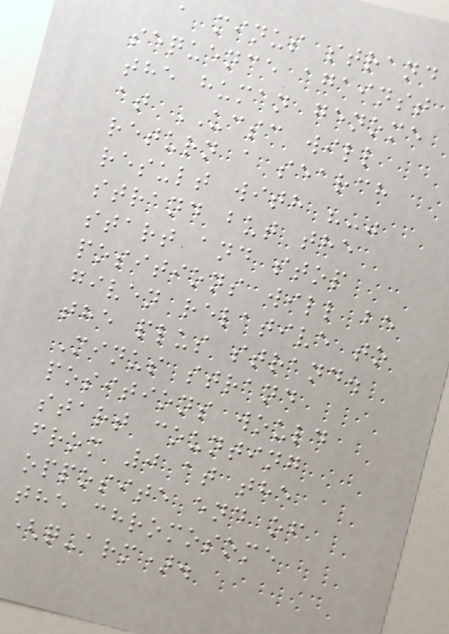a minus strand
sequence against
the human genome
at UCSC will
return a search
result with "-"
strand but the
start and stop
positions will be
given relative to
the plus strand.
Minus strand
positions would
start counting
from 0 at the
opposite end of
the chromosome
(q-arm).
